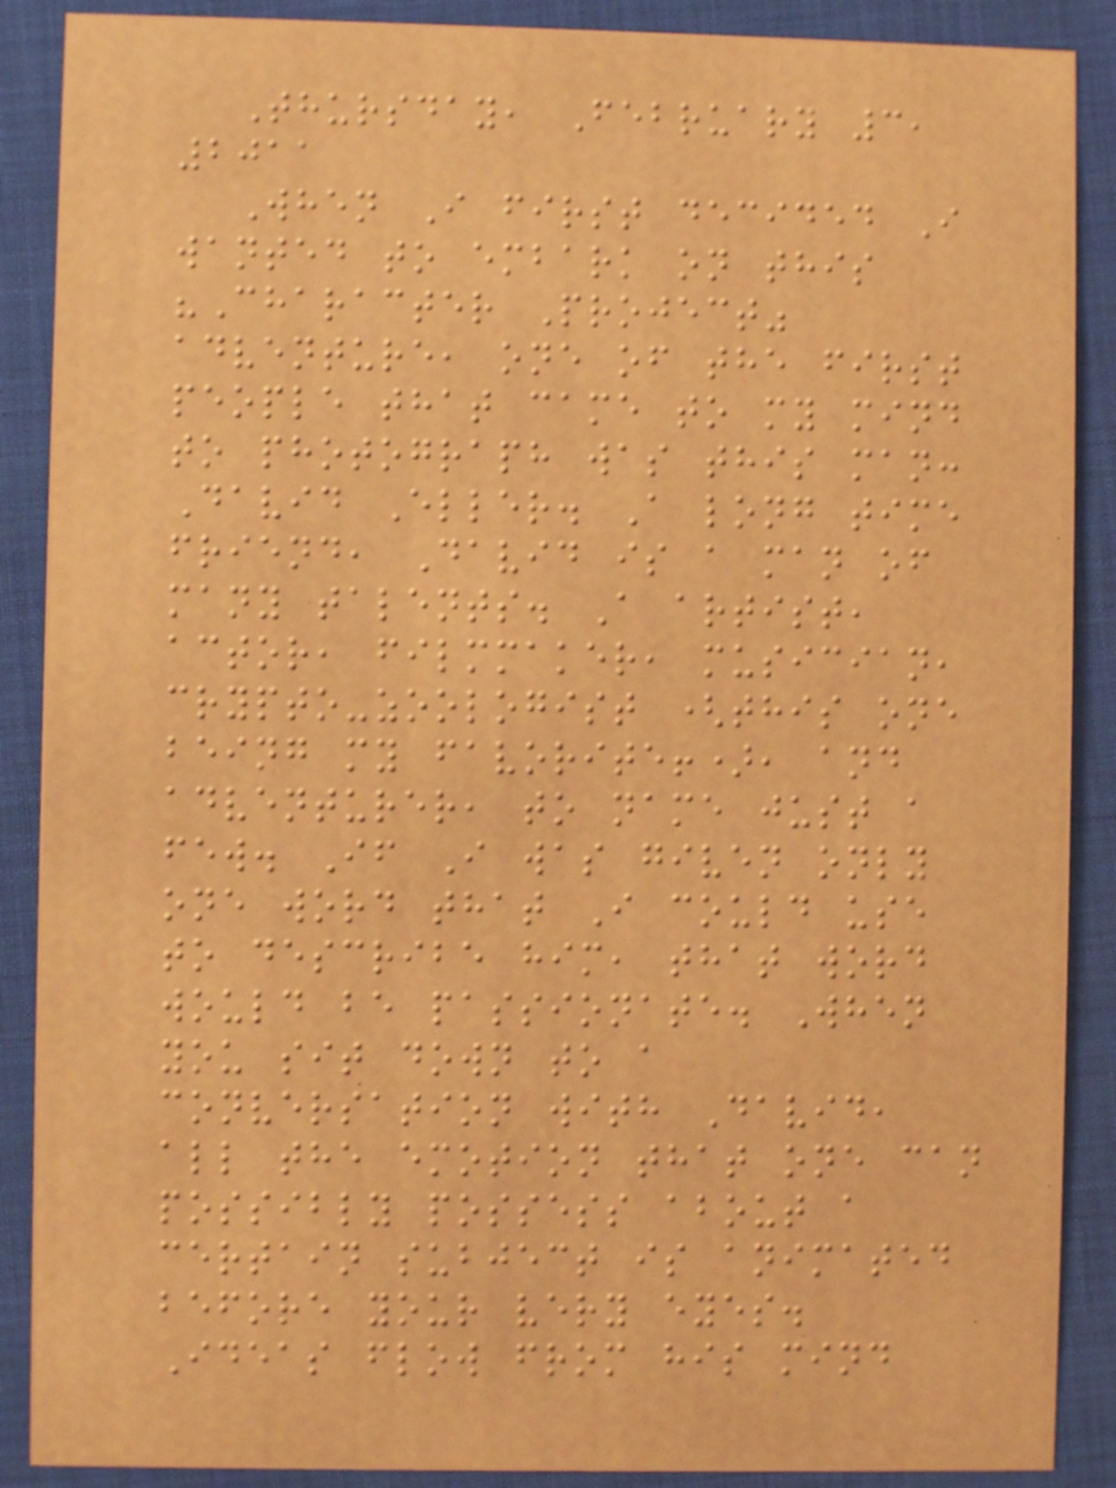Thursday, February 3,
2011
When I first decided I
wanted to embark on this
"Character Project"
adventure, one of the first
people that came to my mind
to photograph was this man:
David Eller. A long time
friend, David is a man of
many talents. A artist,
actor, filmmaker, musician,
crypto-zoologist (this one
being my favorite!), and
adventurer, to name just a
few. If I was given only
one word that I could use
to describe him, that word
would be passionate. When
you sit down to a
conversation with David,
all the emotion that one can
possibly possess about a
certain subject is animated
before your very eyes.
Ideas flow from his mind
